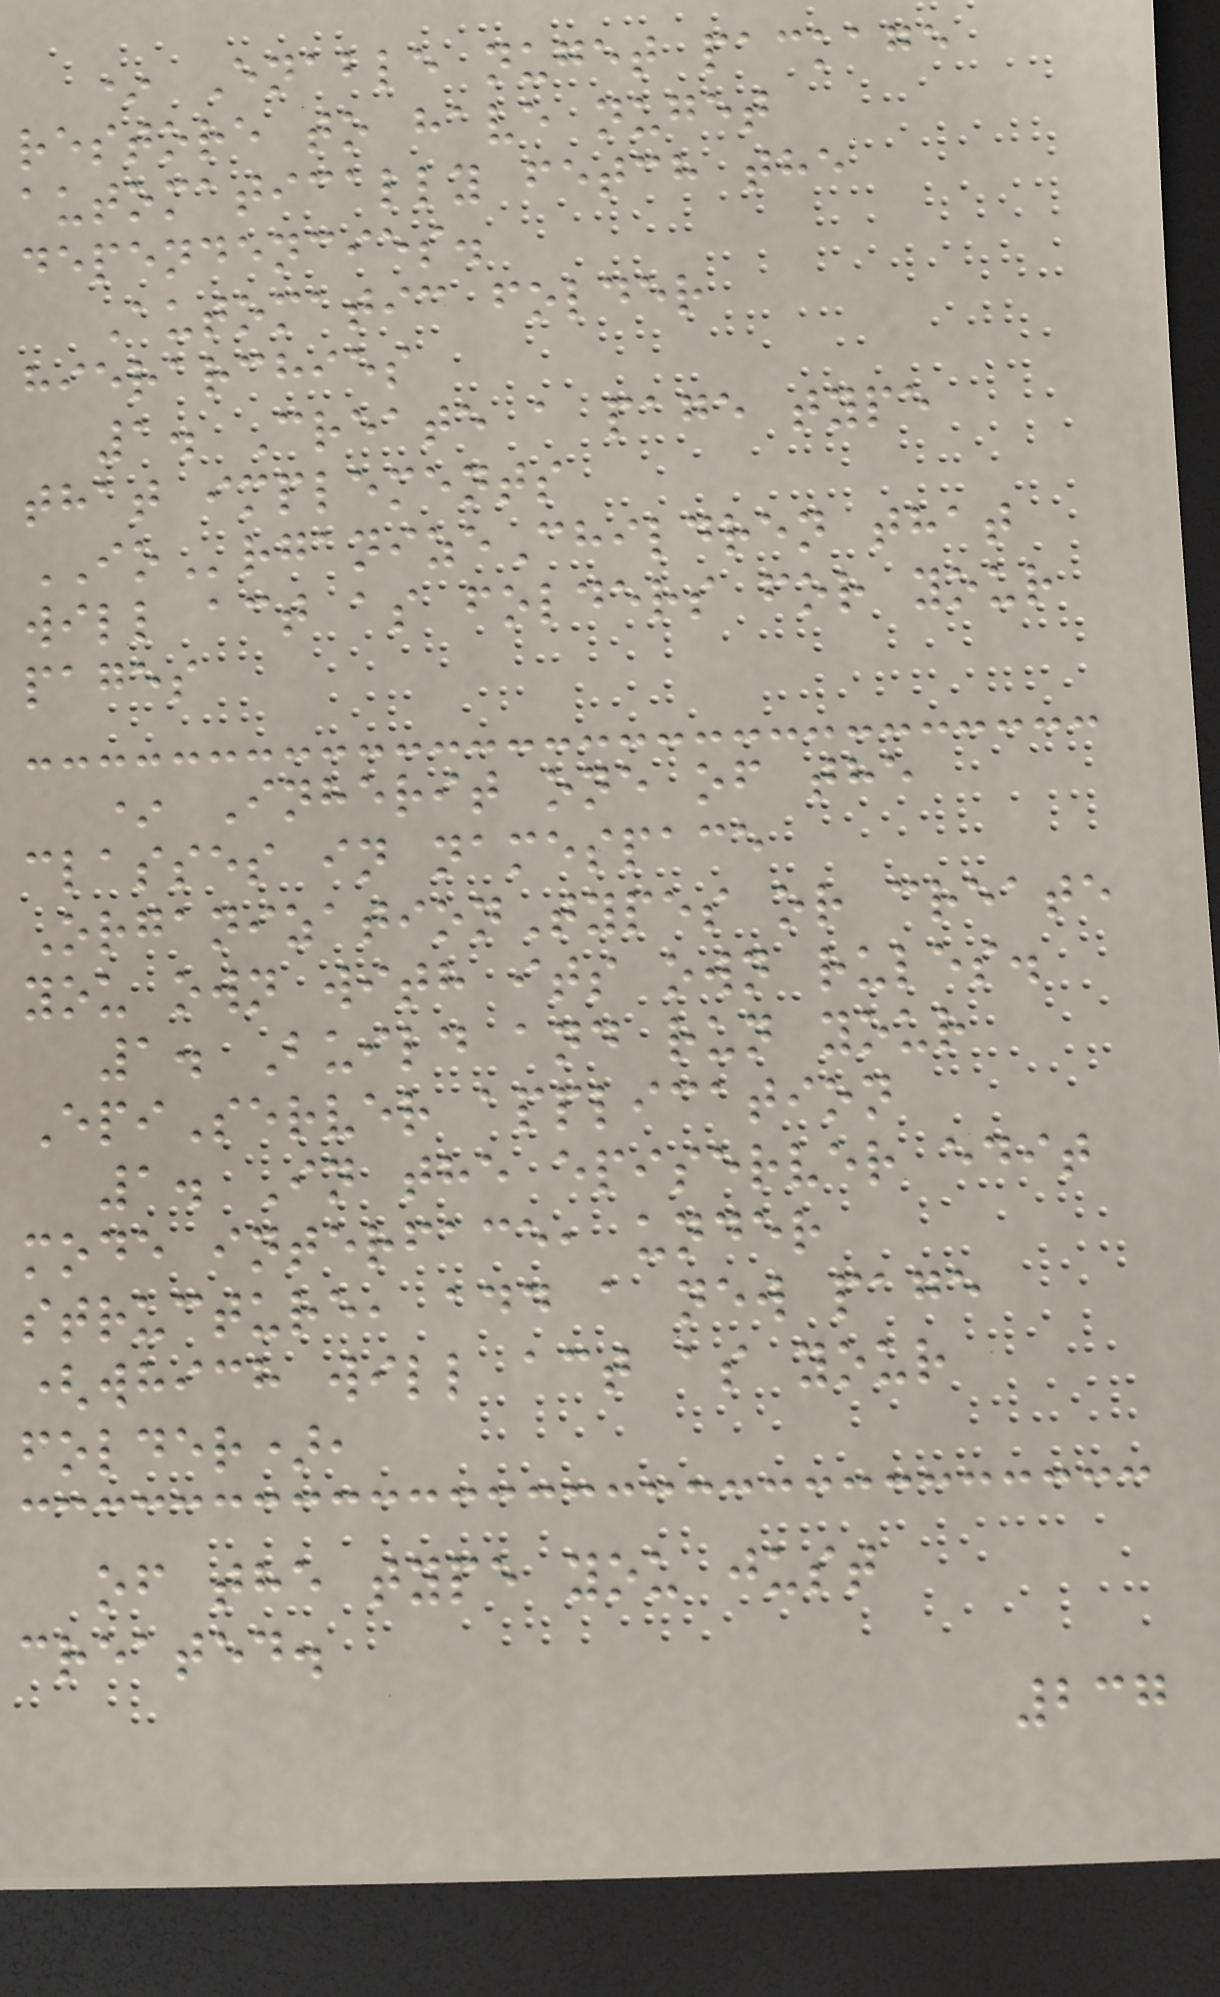* Enable nuget package
restore to have nuget
automatically fetch the
dependencies.
Automatic folder
hierarchies
1. Create a page type
that implements
IOrganizeChildren that
will act as folders for your
pages
* Inherit one of the
classes in namespace
OrganizationTypes or create
you own with its own rules.
1. Build and run your
EpiServer application
1. In the episerver edit
mode interface, under
structure, add a new page
(which will act as your
folder),
of the type you just
created.
237
